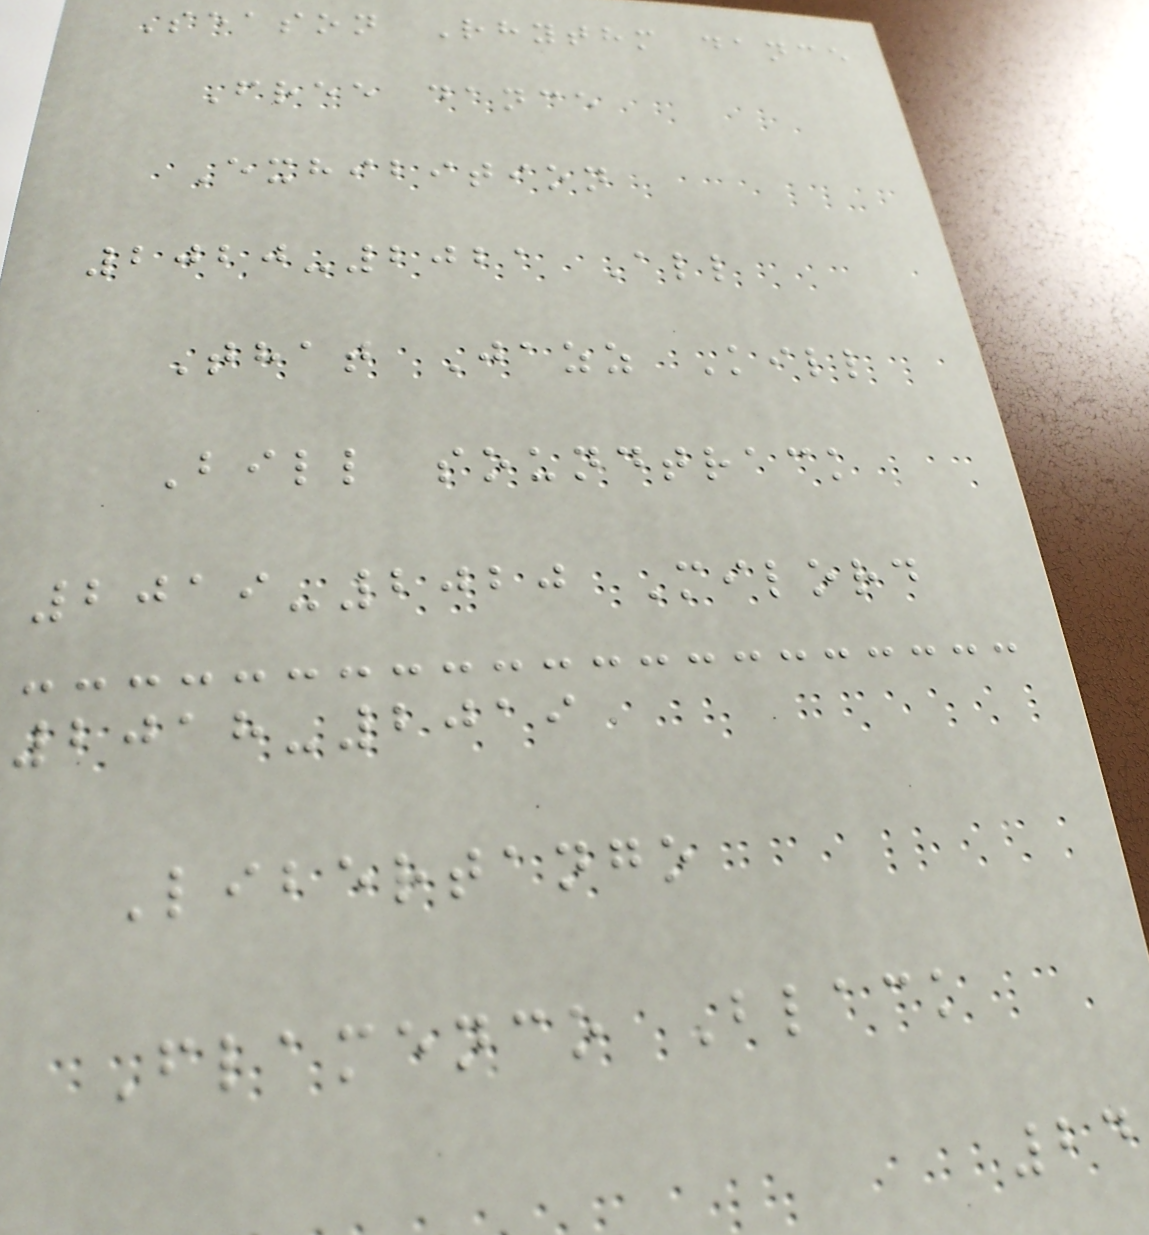Season Rhythm dance
Free dance
Exhibition
2020-2021 All
That Jazz Kill
Bill soundtrack
2019-2020 Milord
2018-2019
Libertango
Flamenco Black
24
